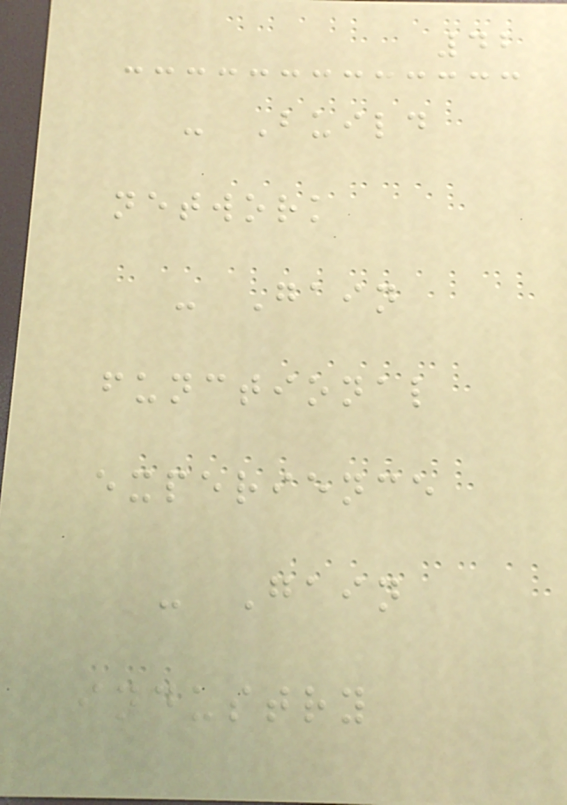42
- Build
network
- Gain
functional
experience
- Gain
industry
